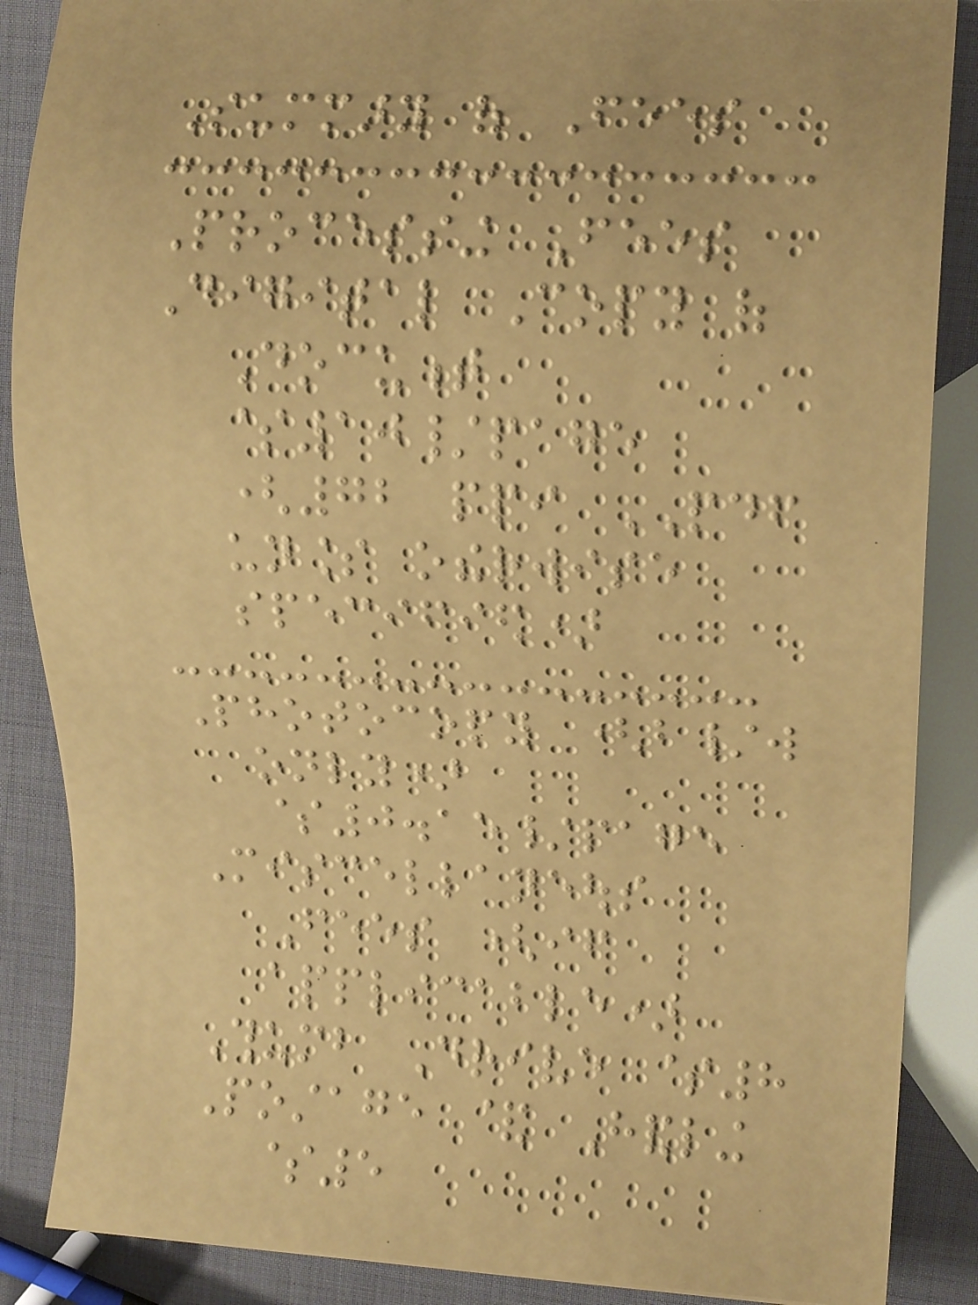Summary of Fees
Processing Fees
Digital Copy of
Document
$10/page
(72 ppi PDF
unless otherwise
specified)
Photocopy (b/w
only)
$0.15/page
Miscellaneous
Fees (if
applicable)
Thumb Drive $8
Postage & Handling
$5
